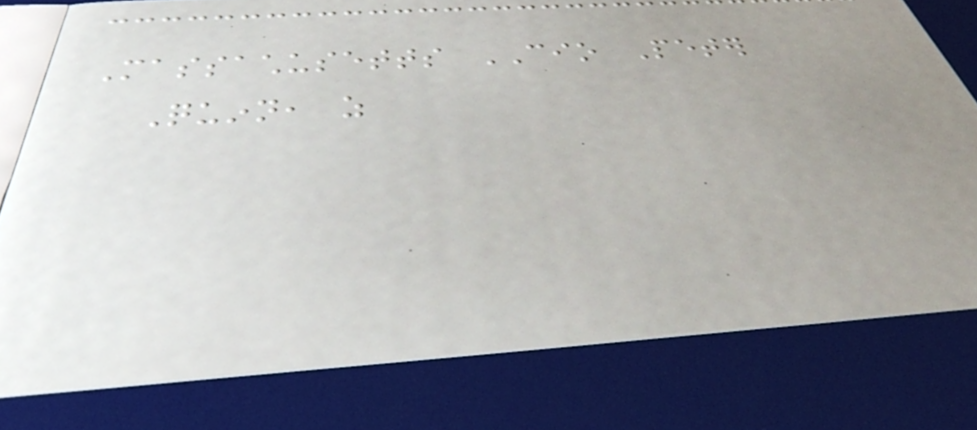Massachusetts CIO Peter
Quinn, as
